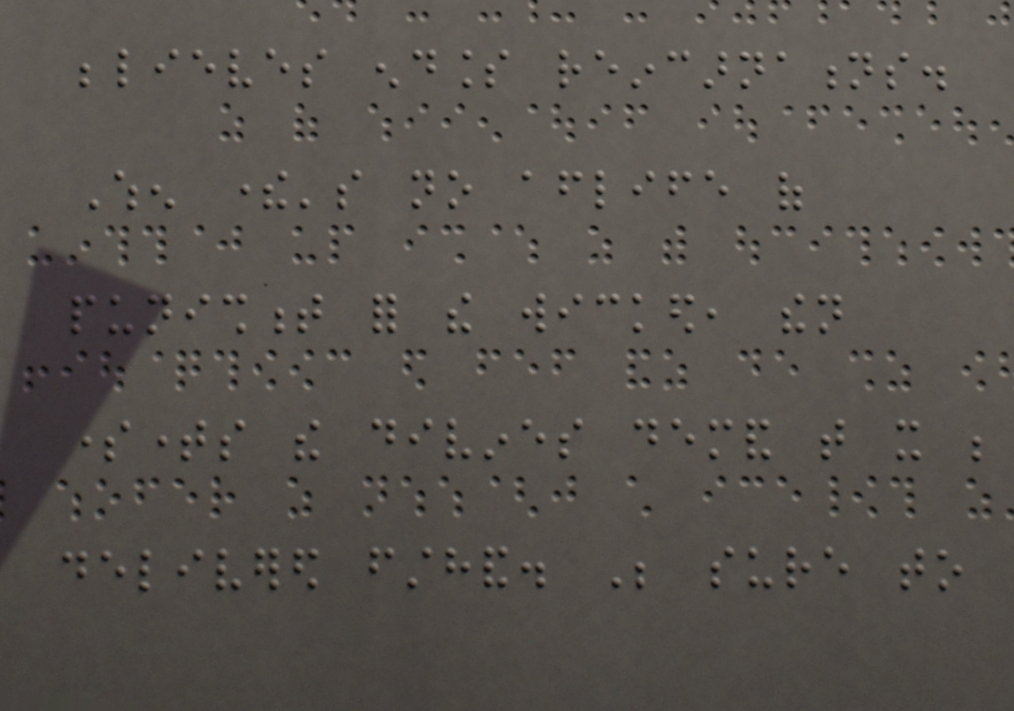believes endless reincarnations.
When there's no afterlife of
punishment for the wicked, then
sometimes the divines demand that it be
delivered firsthand. Be sure to
